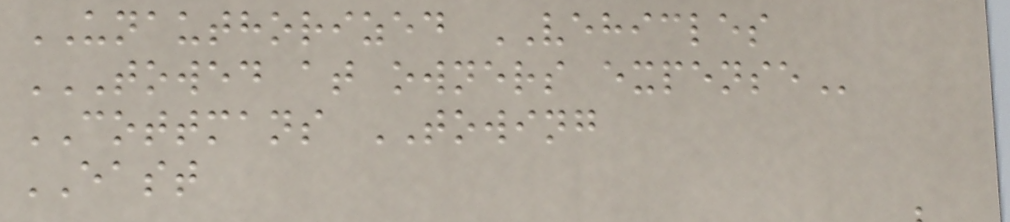UNAUTHORIZED VEHICLES
TOWED AT OWNERS EXPENSE
COTTMANS TOWING
EAST
